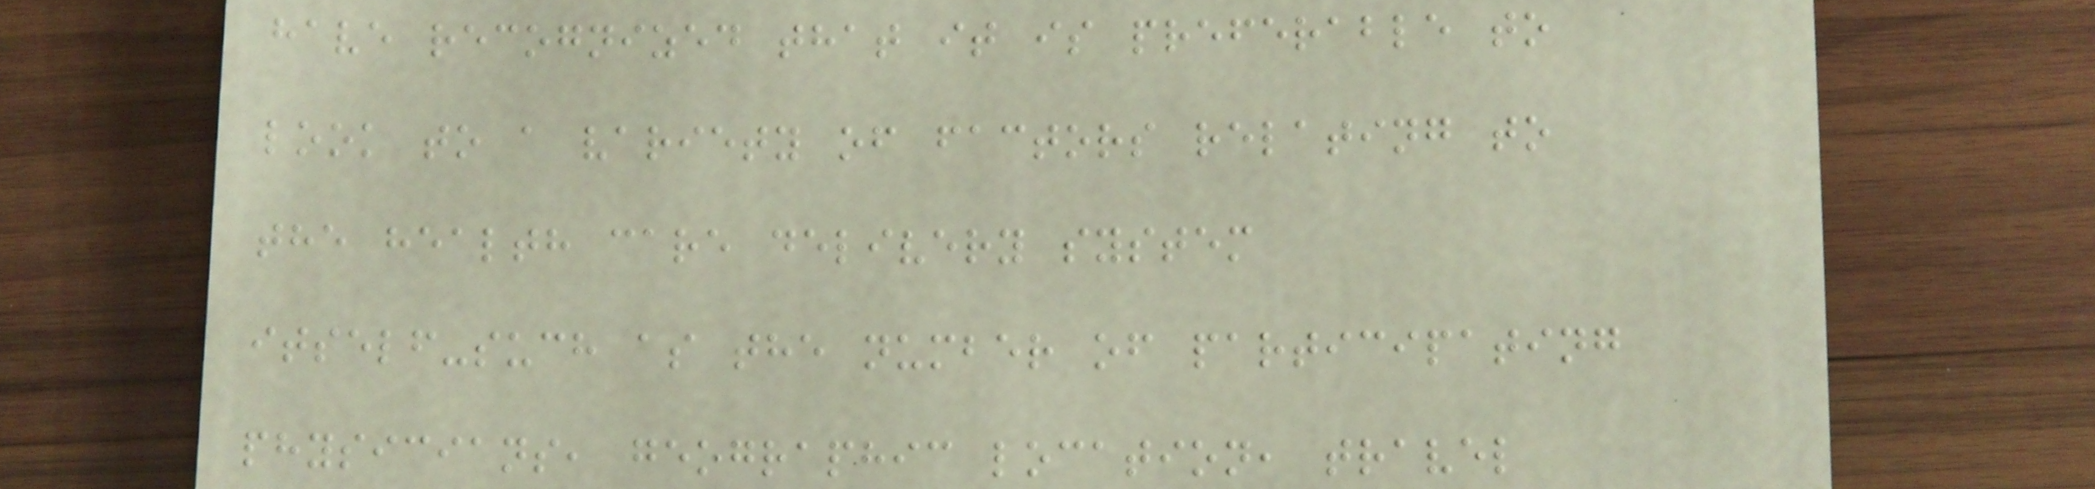have recognized that it is preferable to
look to a variety of factors relating to
the health care delivery system
itself-such as the number of participating
physicians, geographic location, travel
